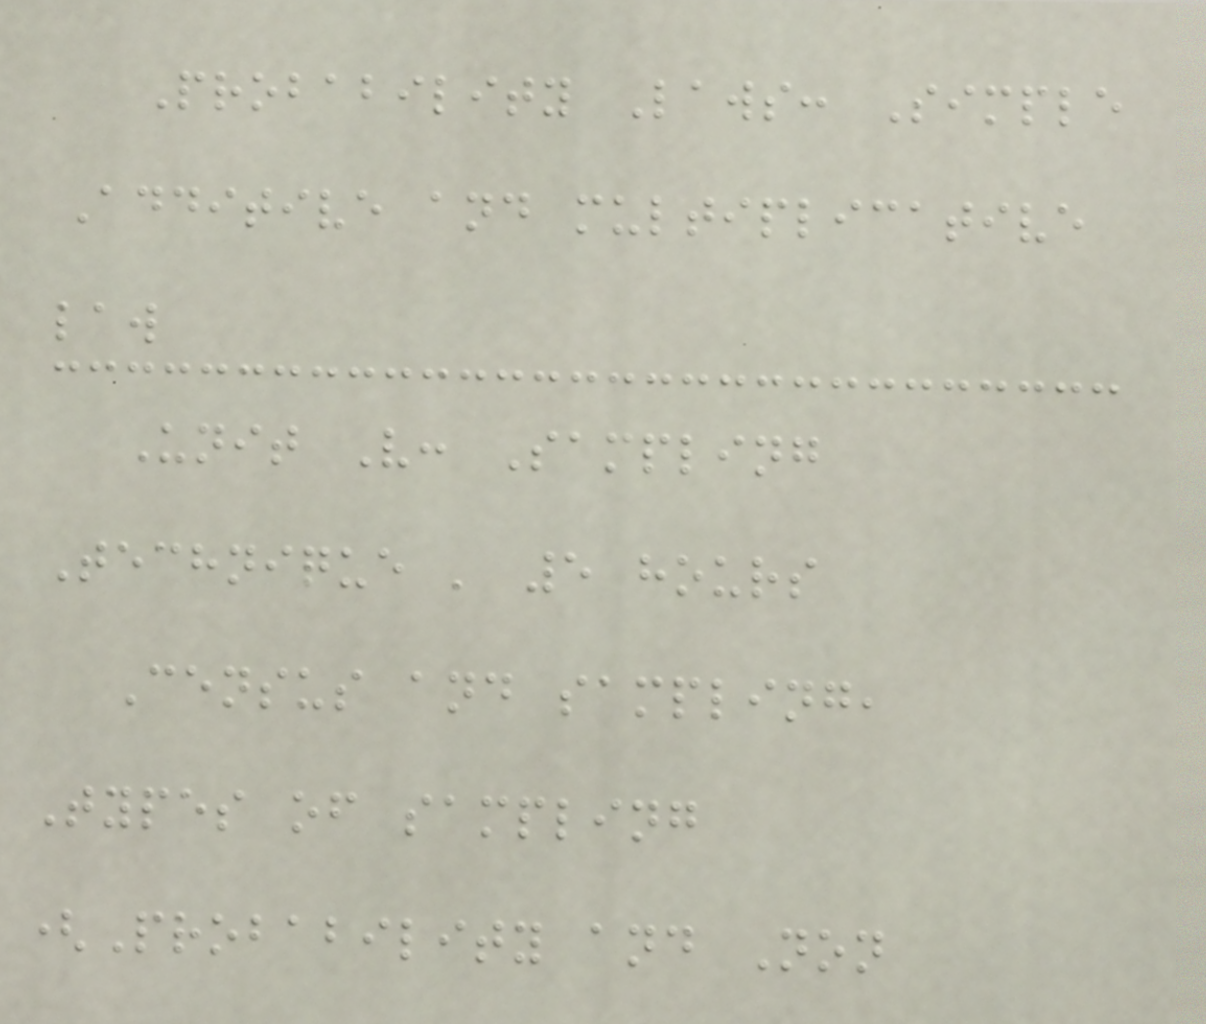Probability Laws: Simple
Additive and multiplicative
law
Unit V: Sampling
Technique ' 5 hours
Census and sampling,
Types of sampling
(Probability and Non
